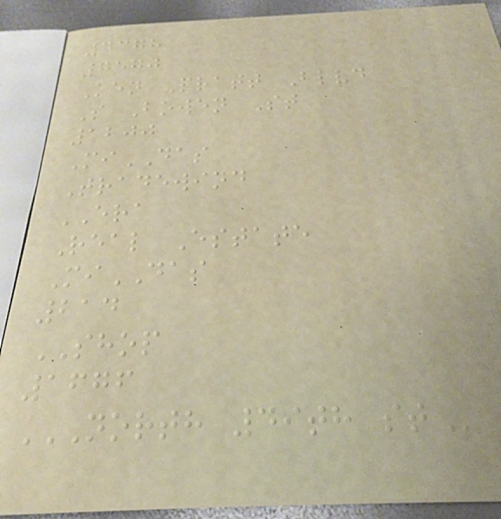4378
7570
Ken Pratt Blvd
S Bowen St
1200
MiDAS
Tradewind
ERA
Real Estate
MiDAS
214
SHOP
1676
NORTH 49TH ST
